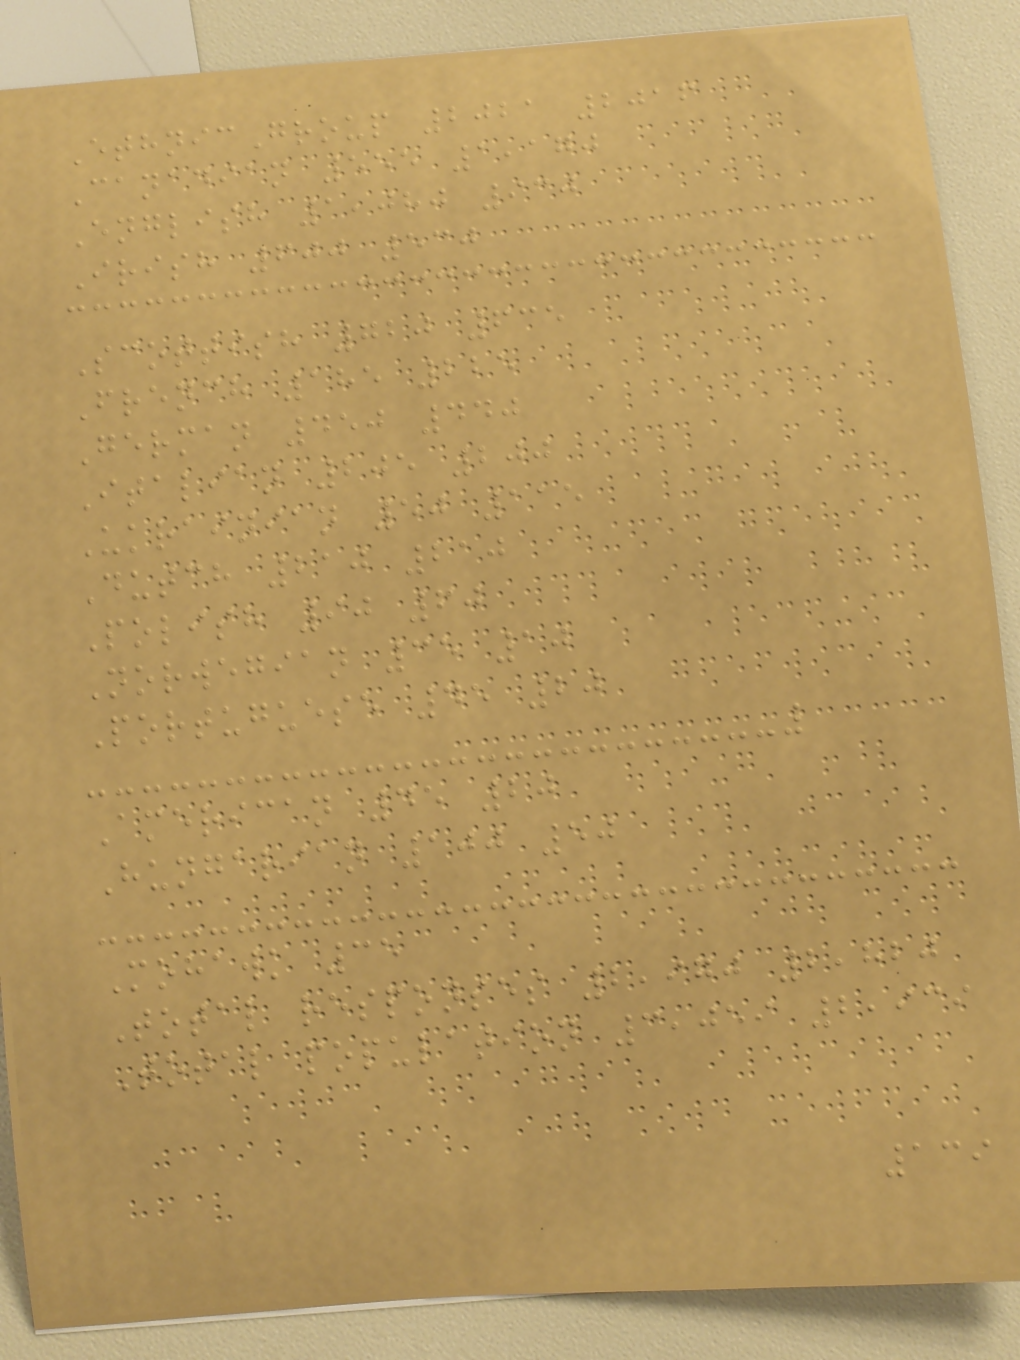EthnicGroup 2021 2016
Canadian 555 1,170
English 1,080 930
Irish 600 530
Scottish 720 635
French 185 225
German 450 440
Italian 205 200
Ukrainian 50 115
Dutch 210 210
Polish 90 60
Norwegian 35 10
Portuguese 45 20
American 45 20
Hungarian 100 50
Mohawk 35
Total responses 2,970 2,820
Total population 3,059 2,939
139
